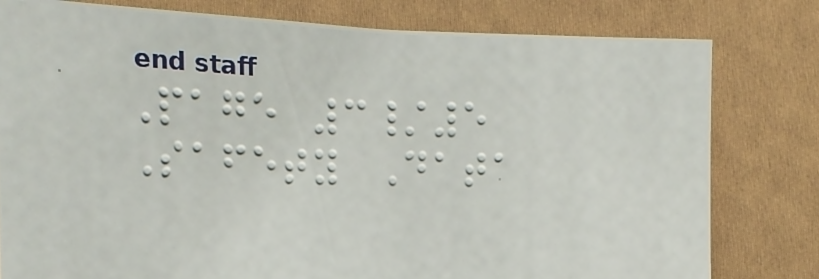Page 3/5
Safety Data
